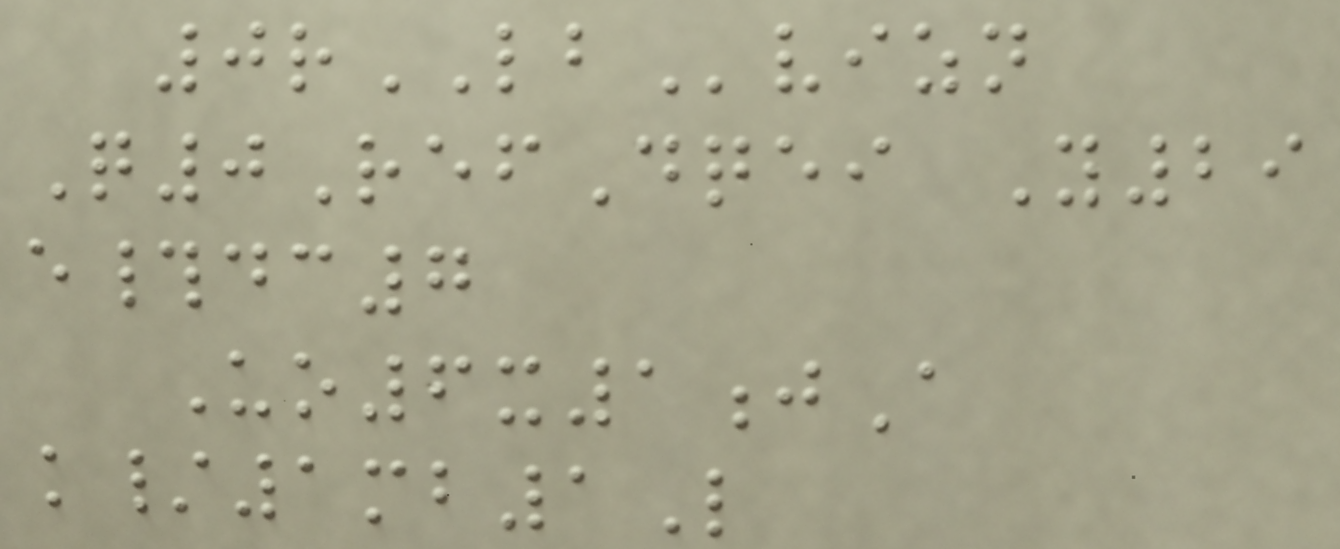0rLBvizn
Q0RefDqei Y29
e#dc7
Uo6x1jA
k/1mb1L
